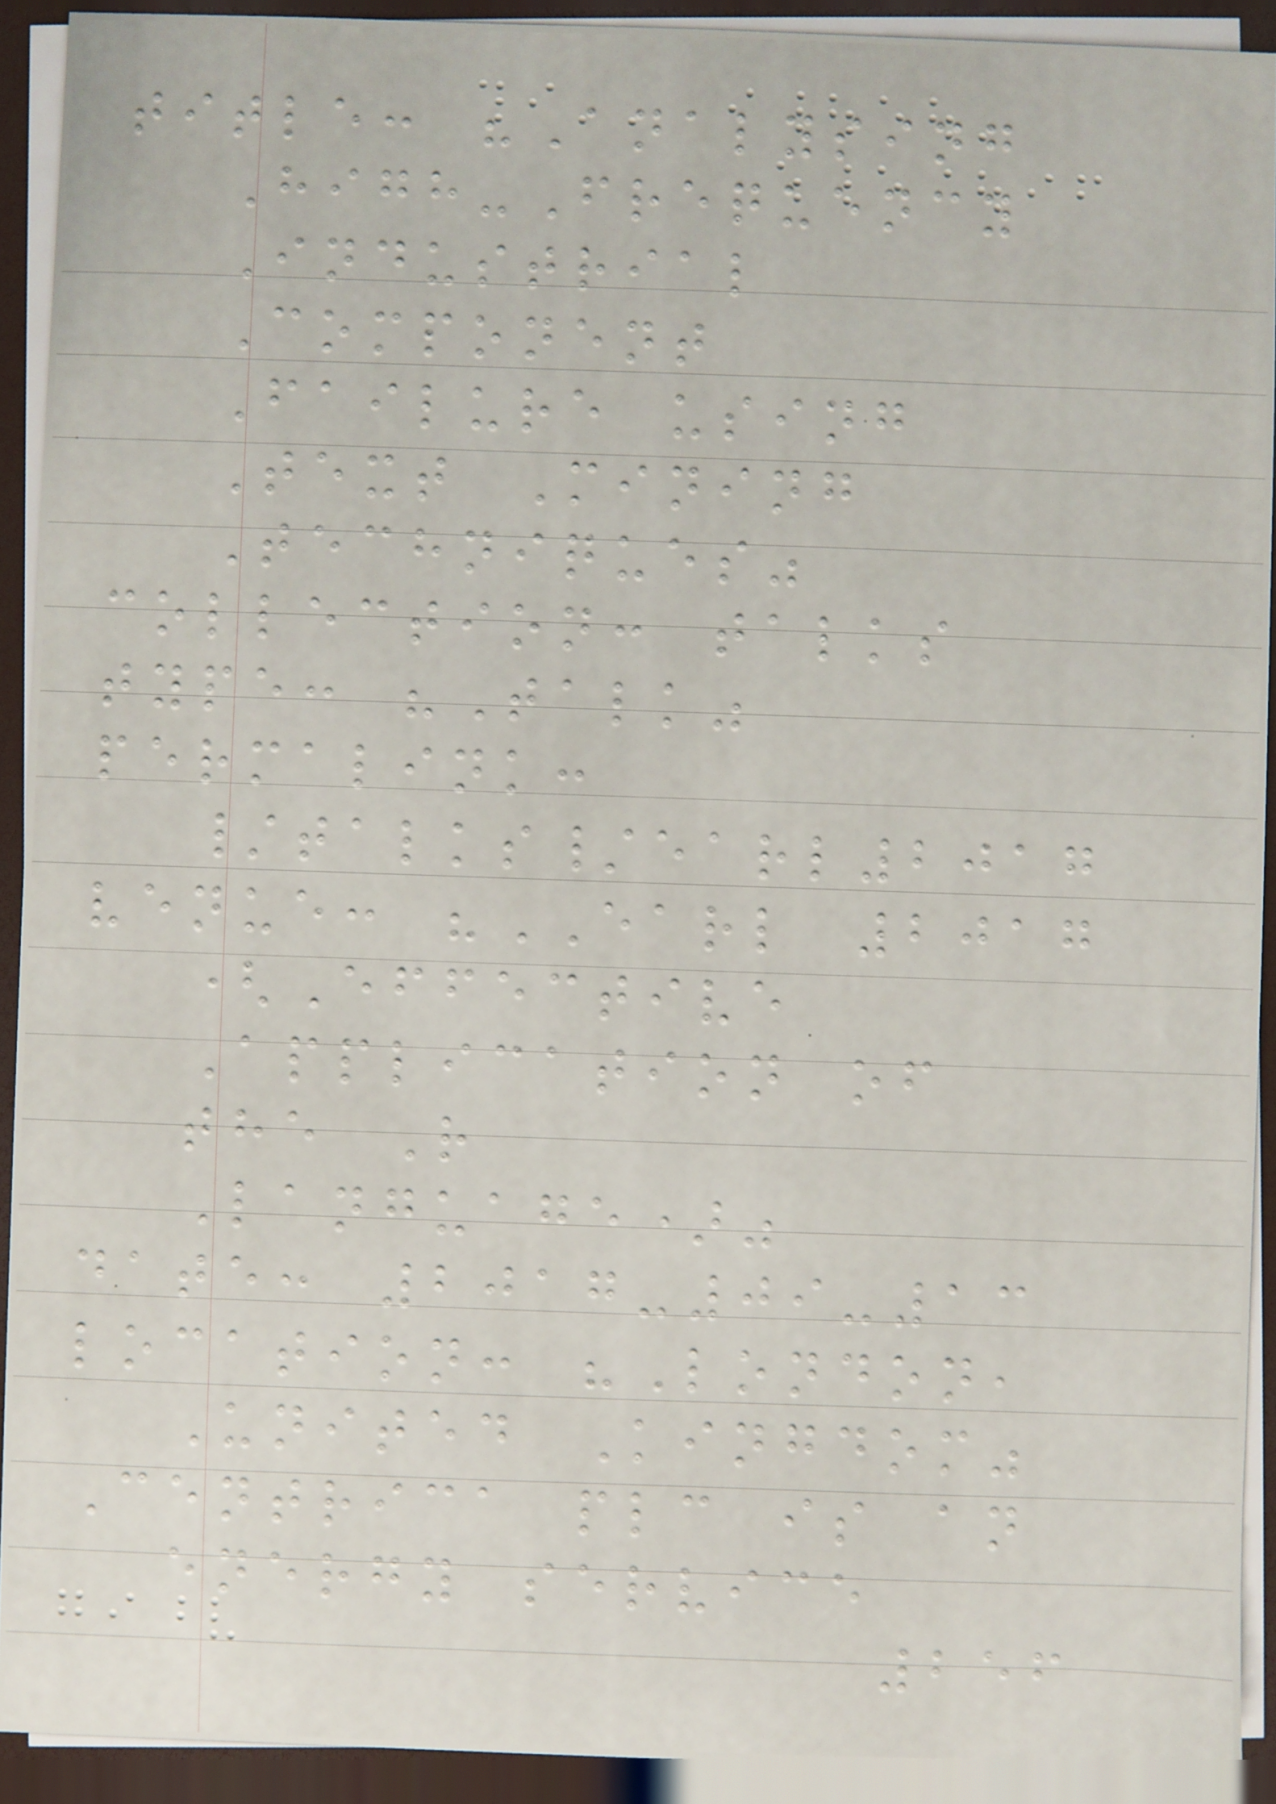title: "Analysing
High-Frequency
Industrial
Component
Failure using
Text Mining
Techniques"
collection: talks
type: "Talk"
permalink:
/talks/earl2017
venue: "EARL 2017
(Effective
Application of
the R
Language)"
date: 2017-09-13
location: "London,
United Kingdom"
Centrica plc is an
energy service
256
